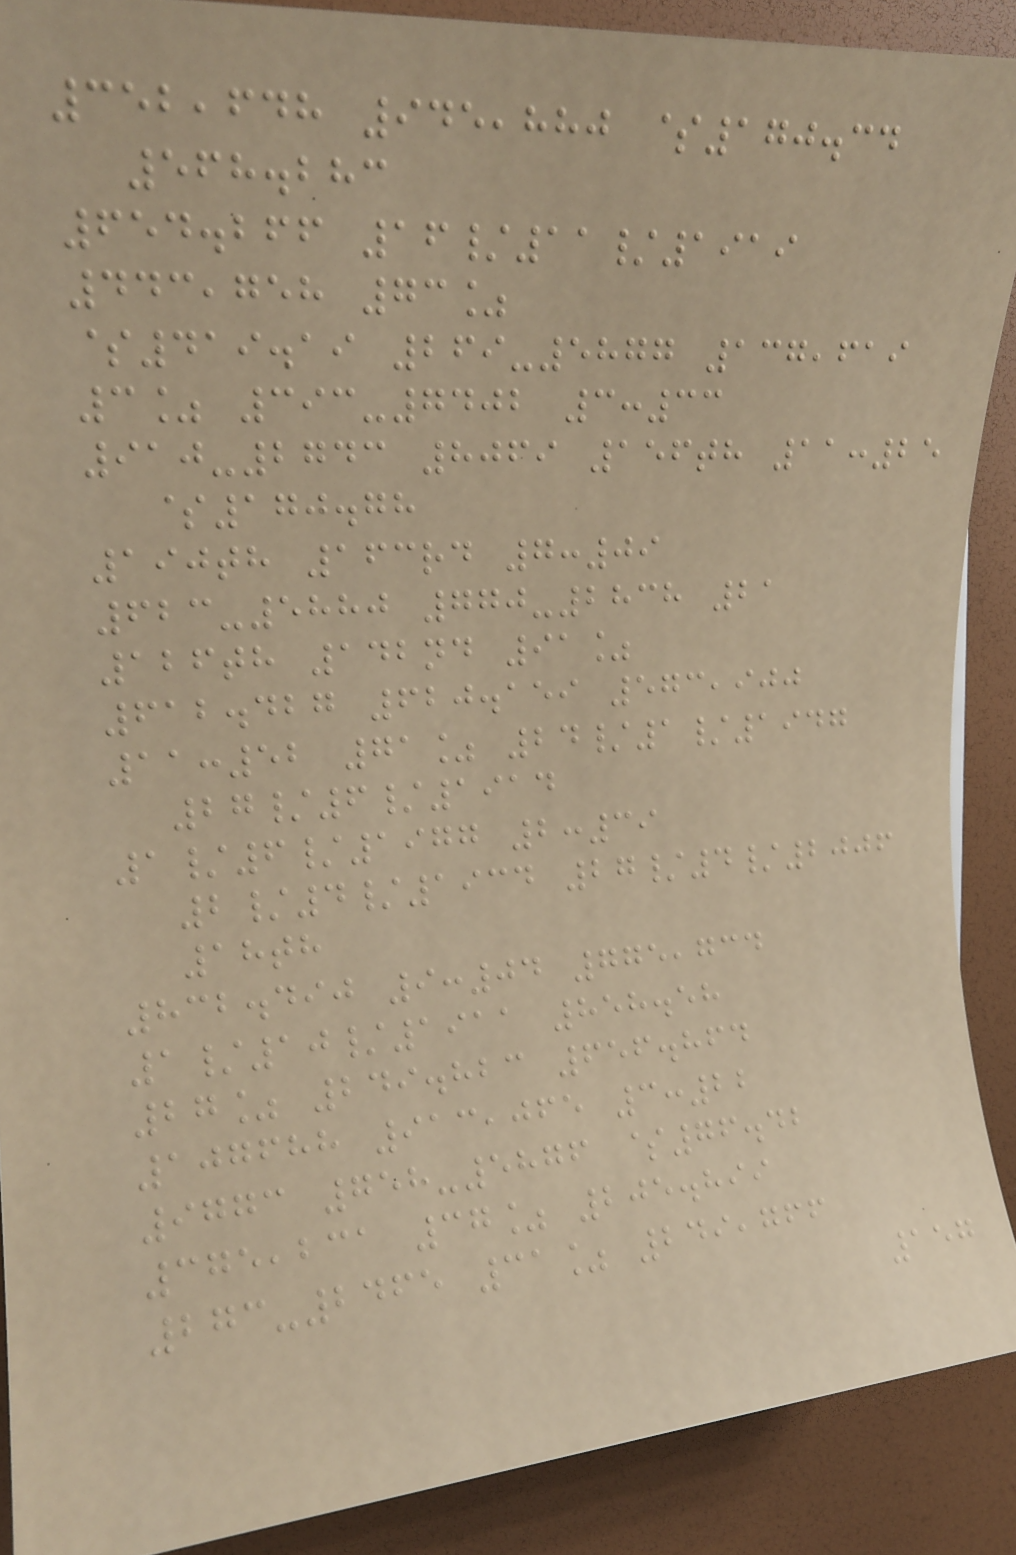352,648 945,880 $170.34
568.283
654.266 16/11/1919
443,758 73%
$419.19 269-5877 137,619
3% 393-7402 3:33
910-2743 8069 156th 11:25
$170.78
190th 163rd 7:09
623-5880 770-2838 21
126th 142nd 91%
612.427 620.159 573,900
11:52 71% 24/1/1947
27/6/1914
1/6/1977 2:39
2/4/1934 27/4/2006
18th
832.490 9:04 775,734
1/10/1911 858.58
27% 249.823 656.864
107688 913,065 3:22
9773 758-5876 $76.42
375,231 37% 205.899
273-2465 31% 249,766
157
